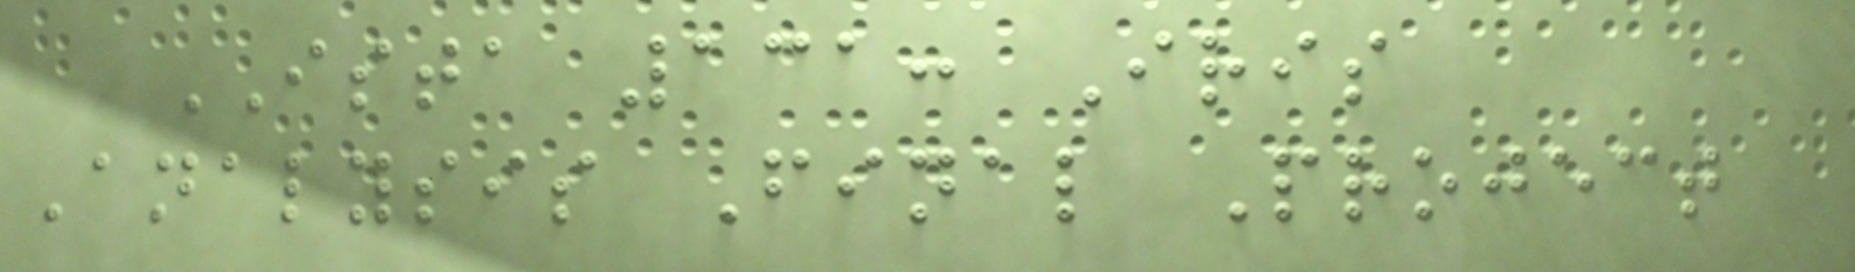ISTA 131: Iris
Analysis Final Project
